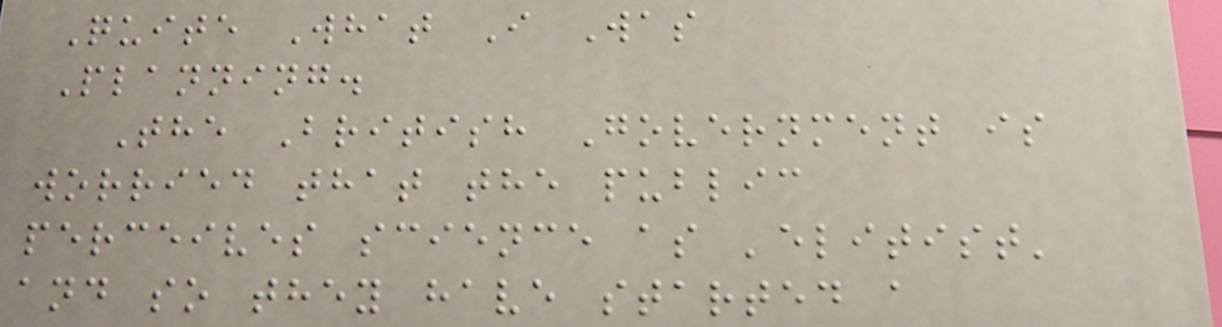Quite What I Was
Planning.
The British Government is
worried that the public
perceives science as 'elitist'
and so they have started a
